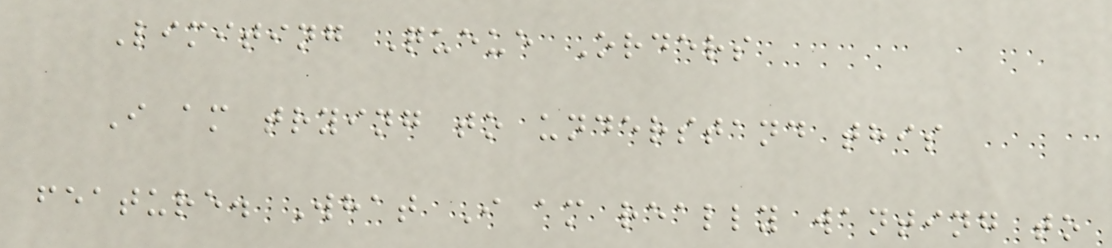Limiting Queue Orders
I am trying to understand this
feature. What I am really wanting to
